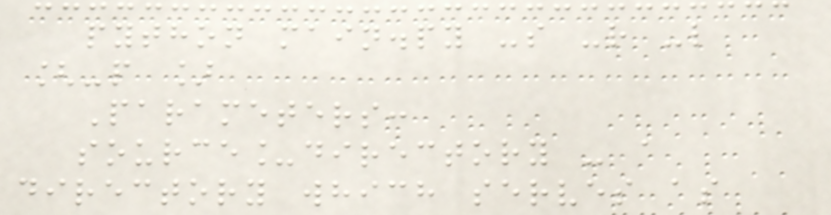python main.py -s -r -l
[-p ]
Parameters:
source_directory - a
directory which serves as
